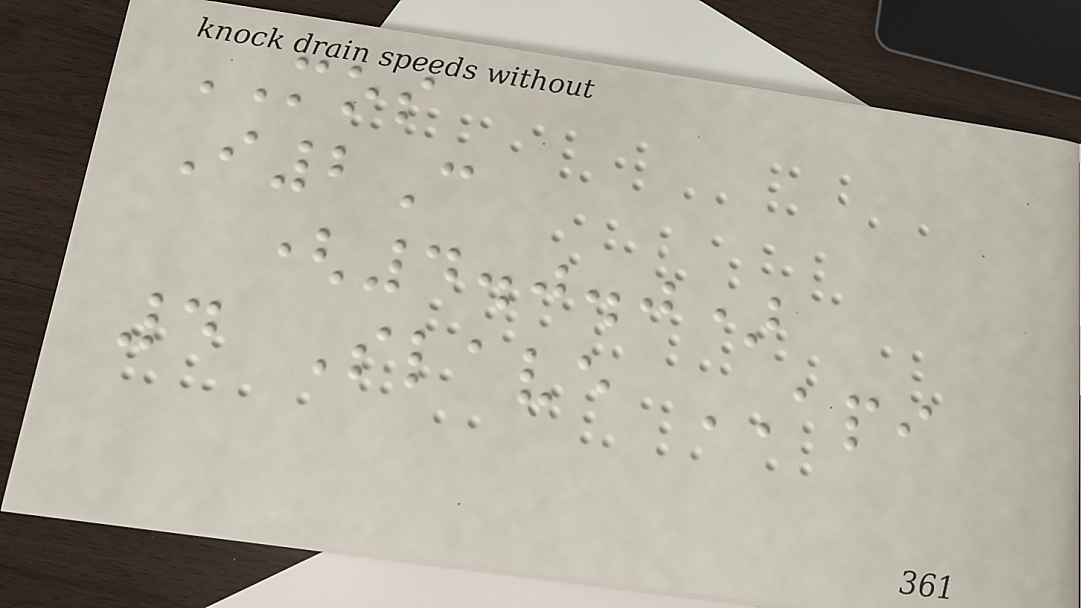MOS
I2C
(4.0.0)
4 Slave API
